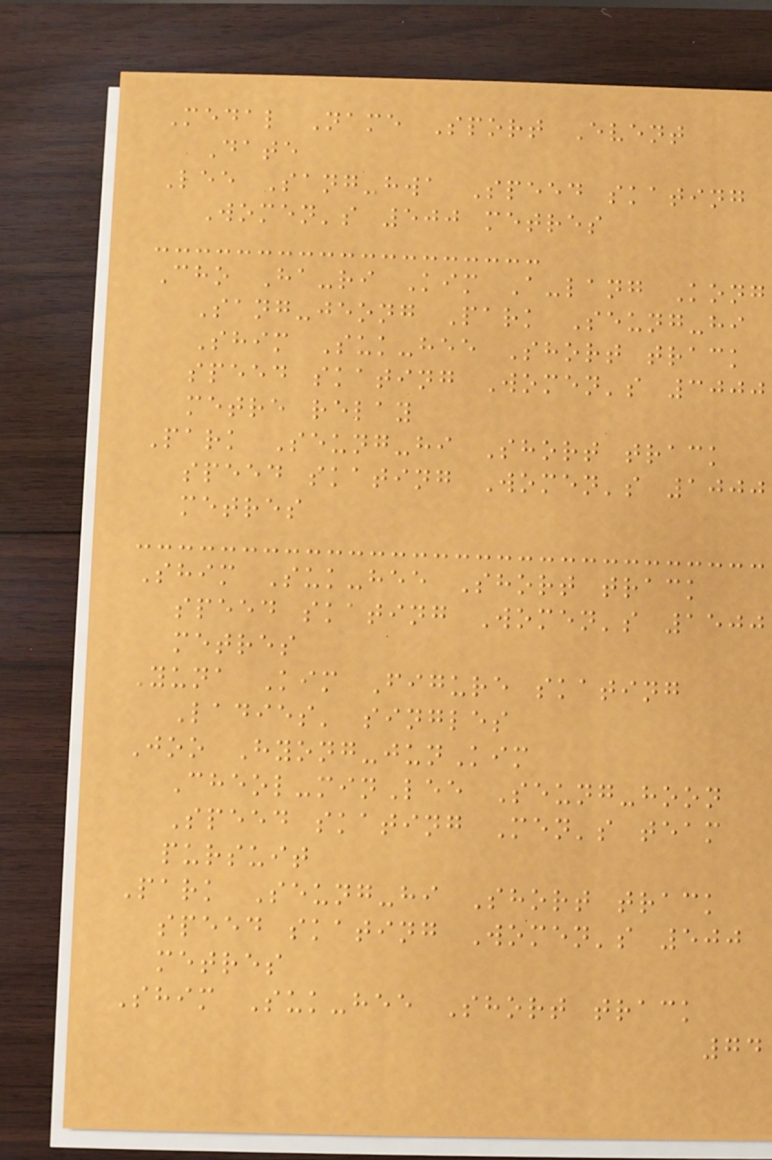Medal Name Sport Event
Date
Lee Sang-hwa Speed skating
Women's 500 metres
Cho Ha-ri Kim A-lang Kong
Sang-jeong Park Seung-hi
Shim Suk-hee Short track
speed skating Women's 3000
metre relay
Park Seung-hi Short track
speed skating Women's 1000
metres
Shim Suk-hee Short track
speed skating Women's 1500
metres
Yuna Kim Figure skating
Ladies' singles
Joo Hyong-junKim
Cheol-minLee Seung-hoon
Speed skating Men's team
pursuit
Park Seung-hi Short track
speed skating Women's 500
metres
Shim Suk-hee Short track
74
